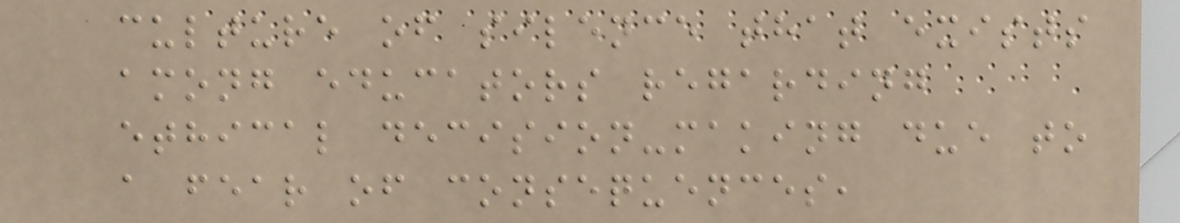culture of silence that exists
among educators regarding
ethical decision-making due to
a fear of consequences,
